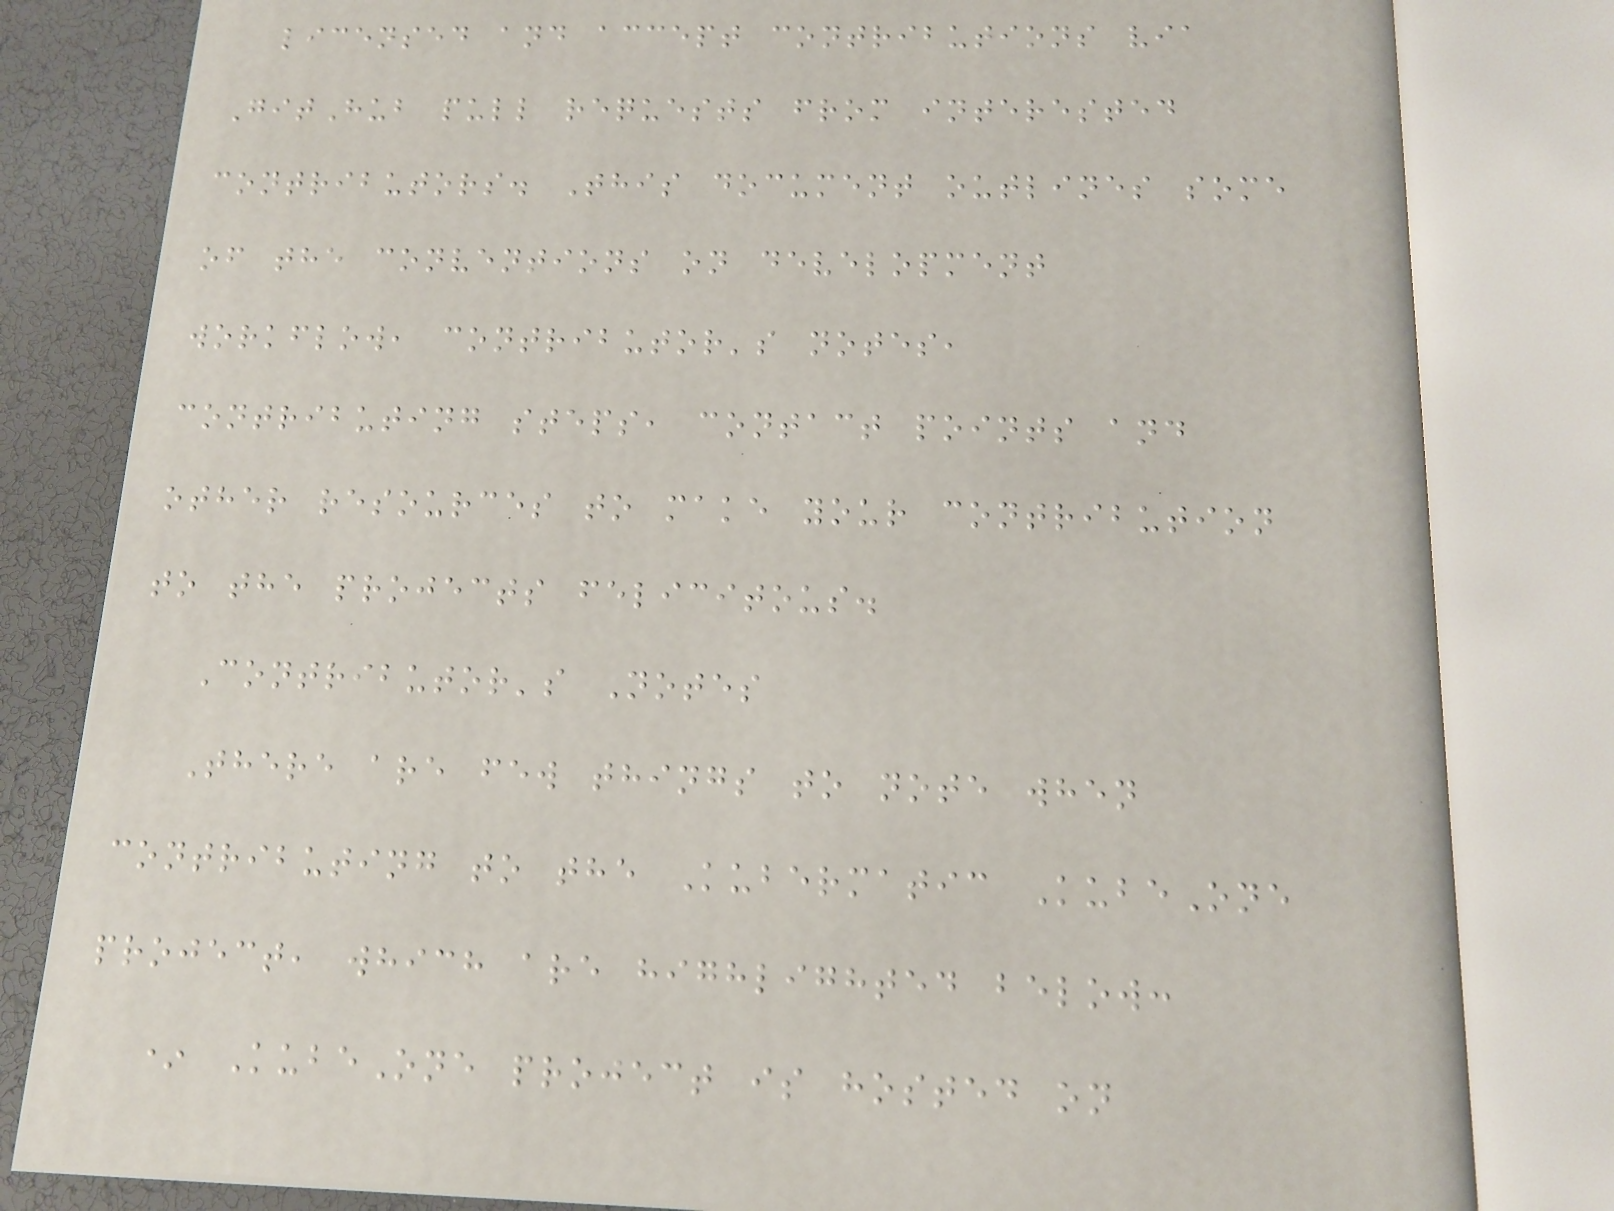licensed and accept contributions via
GitHub pull requests from interested
contributors. This document outlines some
of the conventions on development
workflow, contributor's notes,
contributing steps, contact points and
other resources to make your contribution
to the projects felicitous.
Contributor's Notes
There are few things to note when
contributing to the Kubermatic KubeOne
project, which are highlighted below:
* KubeOne project is hosted on
